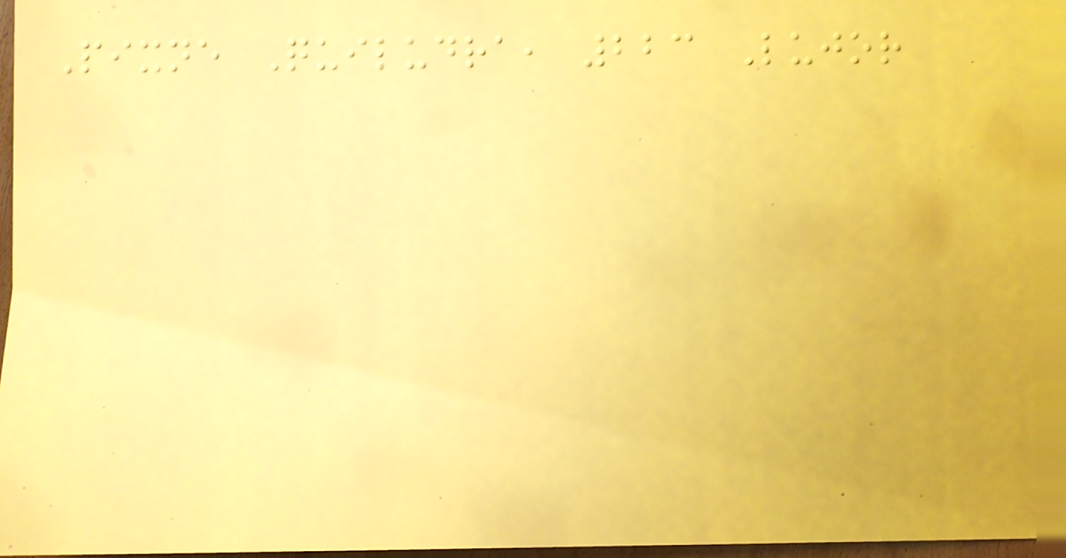Pixne Quiludra, 223 Lujor
